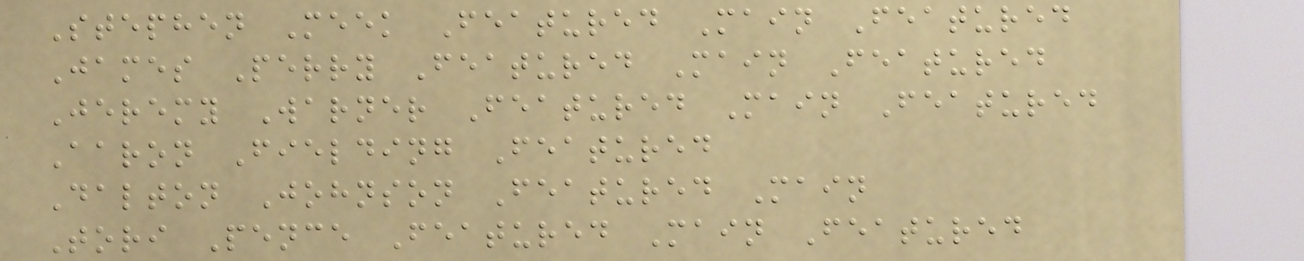Stephen Meek Featured Main Featured
James Perry Featured Main Featured
Jeremy Warner Featured Main Featured
Aaron Fielding Featured
Dalton Johnson Featured Main
Tori Pence Featured Main Featured
